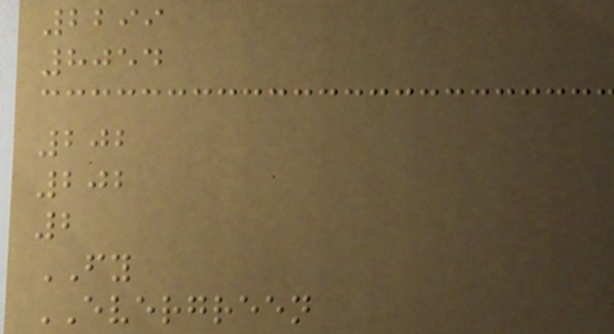2299
8054
202
202
2
FY
EVERGREEN
